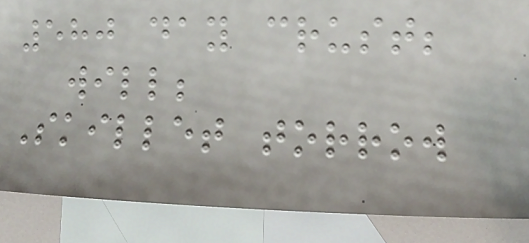580 day crust;
will;
Skillet torrow
